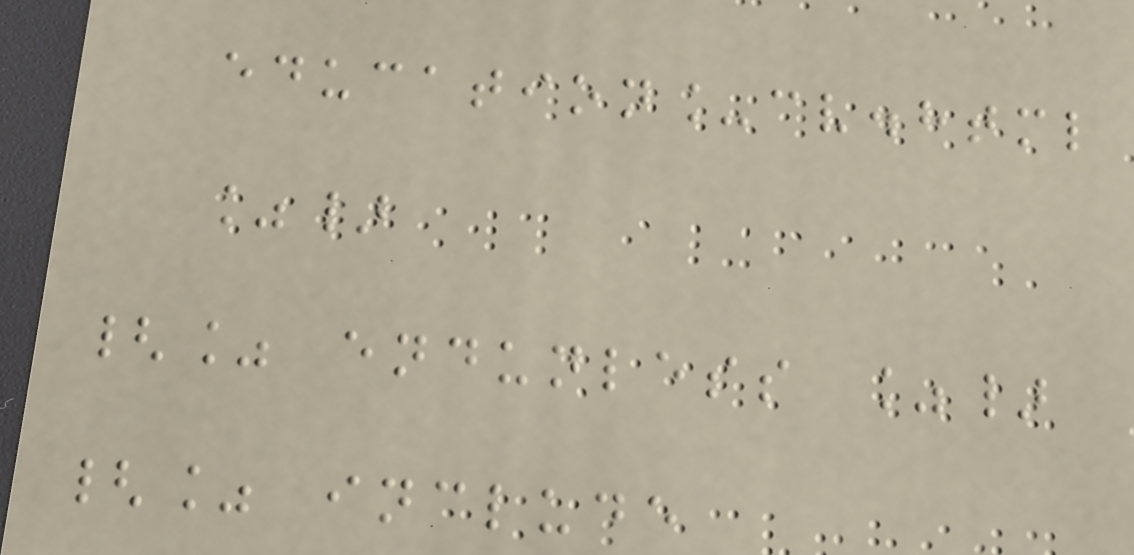education_cv.html
%}
{% endunless %}
{% include
